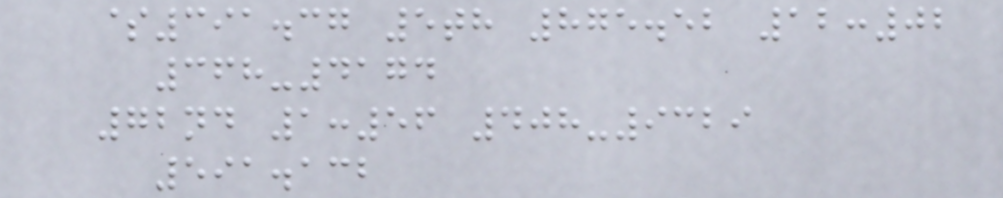$391.37 5th 875.52 12:02
368-4174
72nd 1:56 408-9329
591.132
